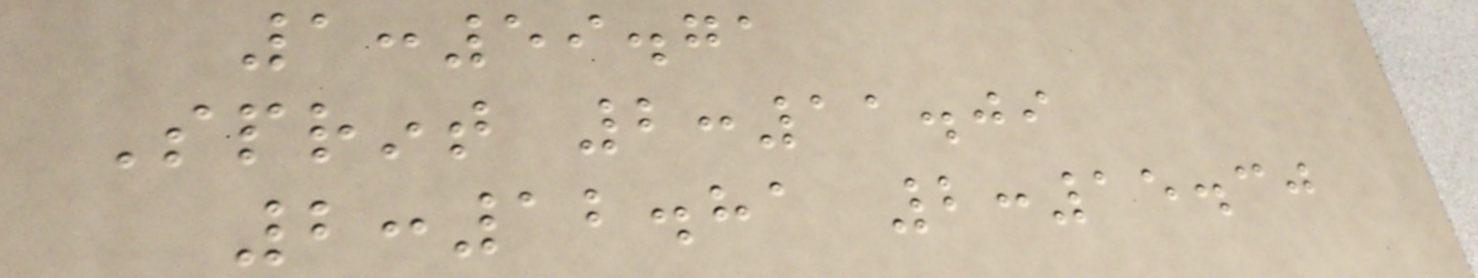1:59.71
Sprint 2:11.09
2:12.81 2:15.30
